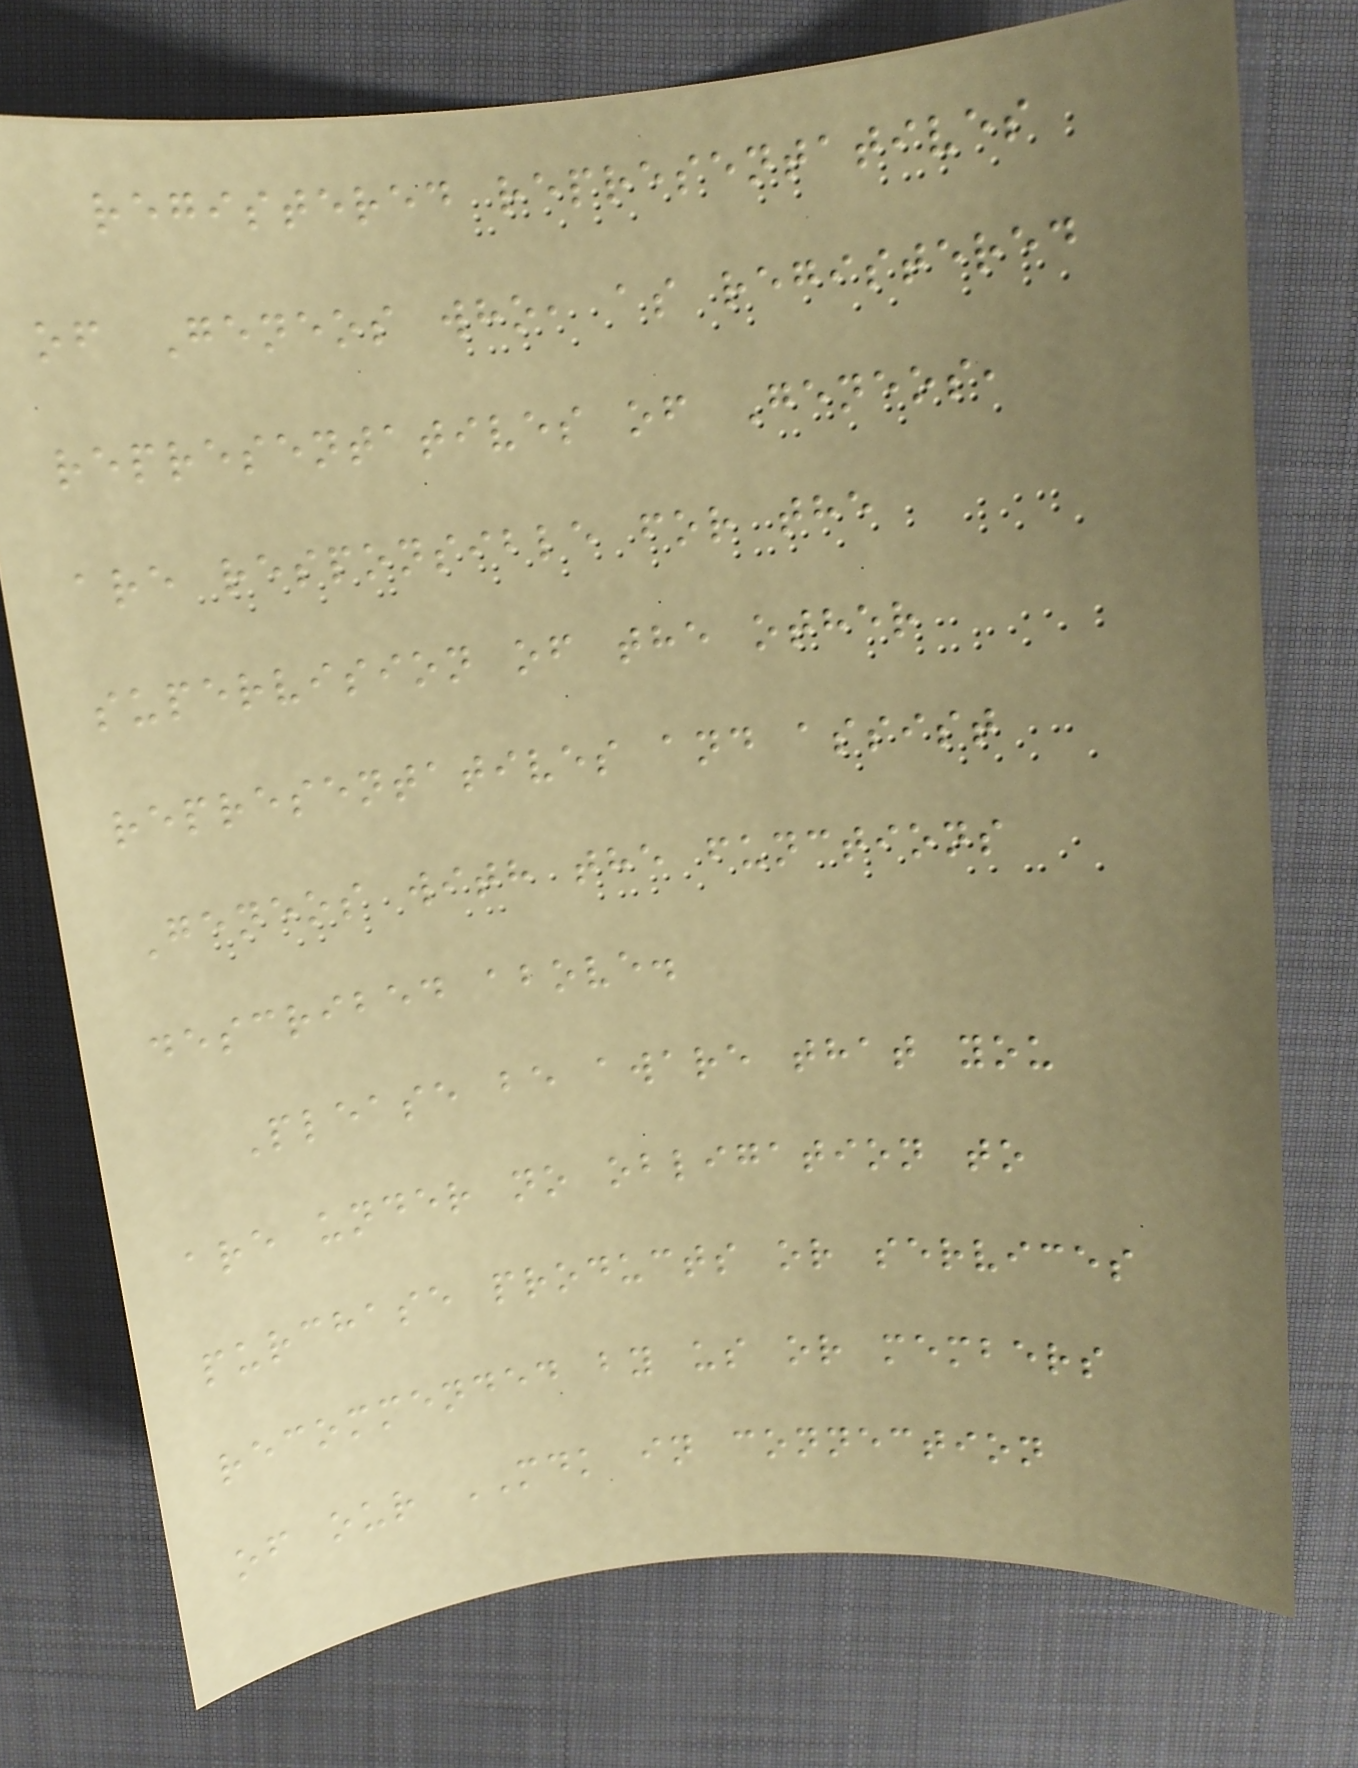registered representatives
of Geneos who, as registered
representatives of Geneos,
are responsible for the
supervision of the other
representatives and assist
Geneos with the functions
described above.
Please be aware that you
are under no obligation to
purchase products or services
recommended by us or members
of our MDK in connection
